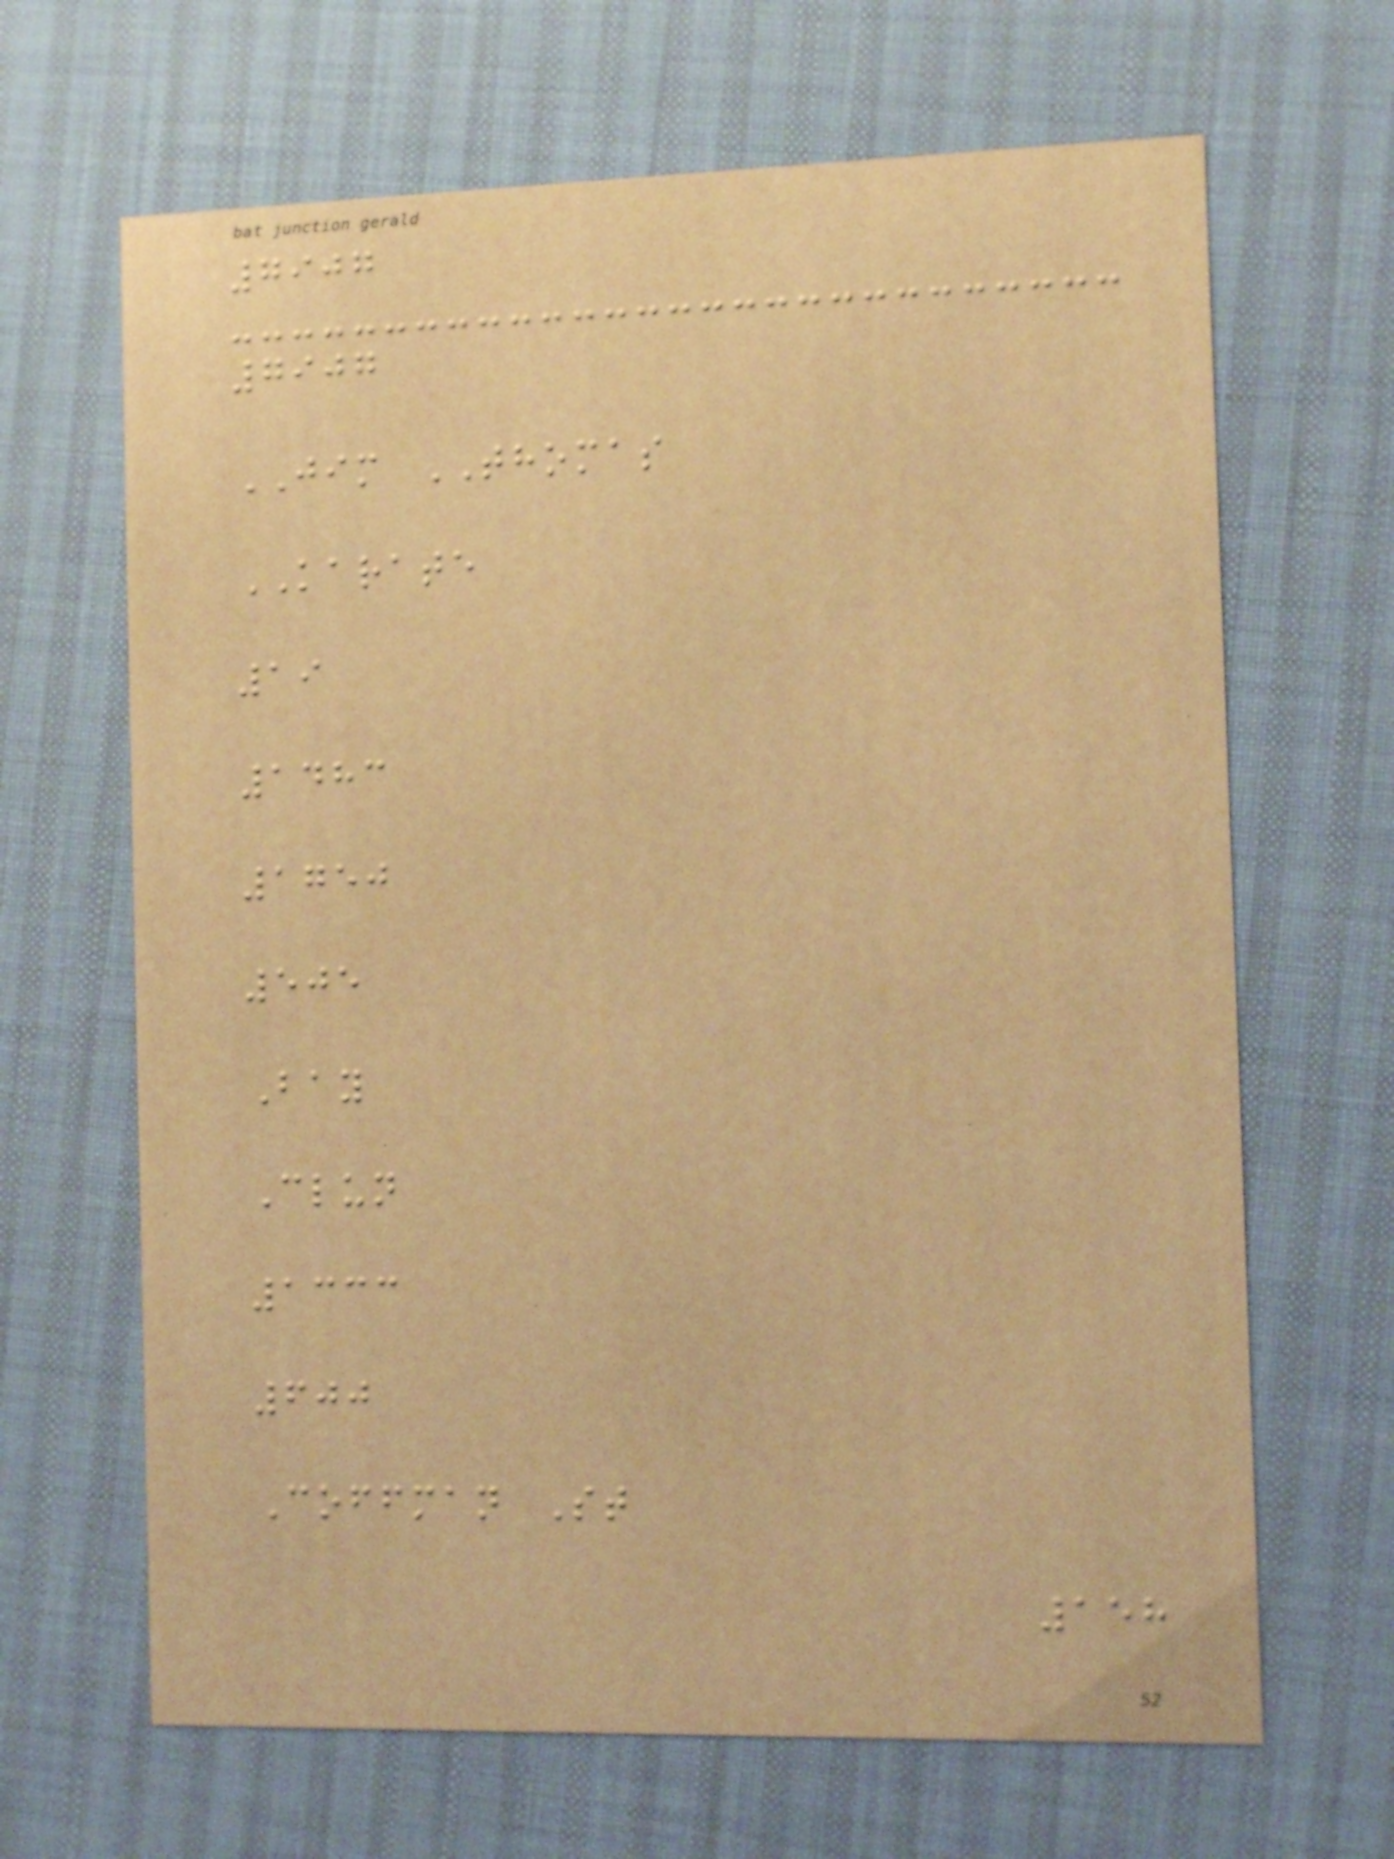7907
7907
JIM THOMAS
KARATE
19
1483
1750
505
Bay
Clun
1333
600
Coffman St
158
